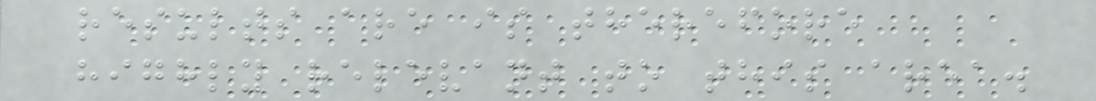results are is therefore
highly relevant to this area.
